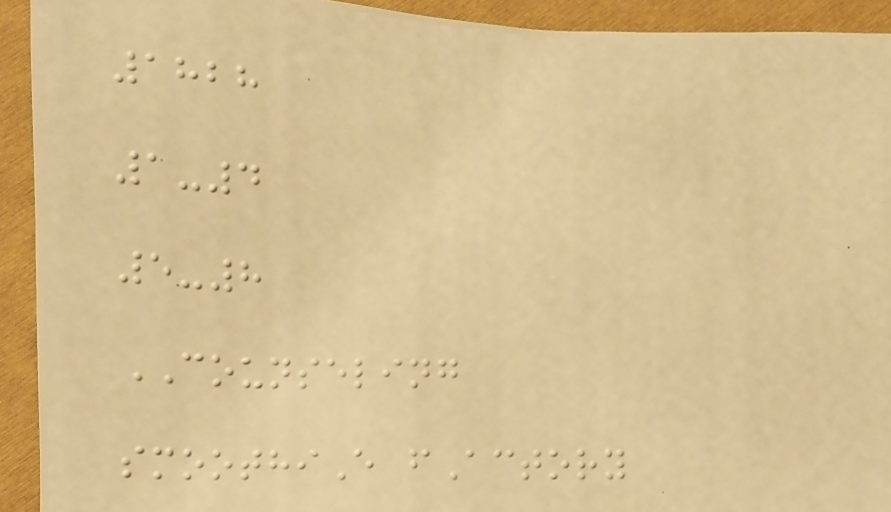1828
1-4
5-8
COUNSELING
smoothiE fActory
